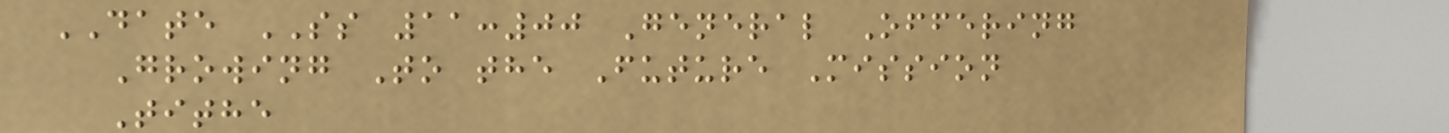DATE SS 11:00 General Offering
Growing To the Future Mission
Tithe
